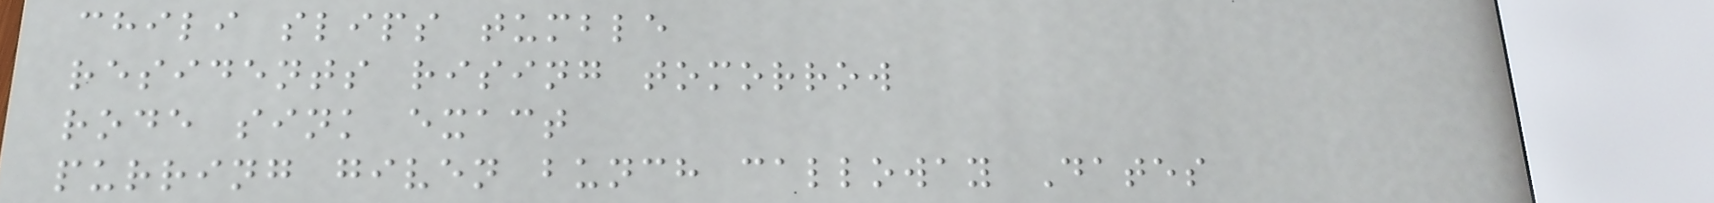chili slips tumble
residents rising tomorrow
rode sink exact
purring given bunch calloway Dates
